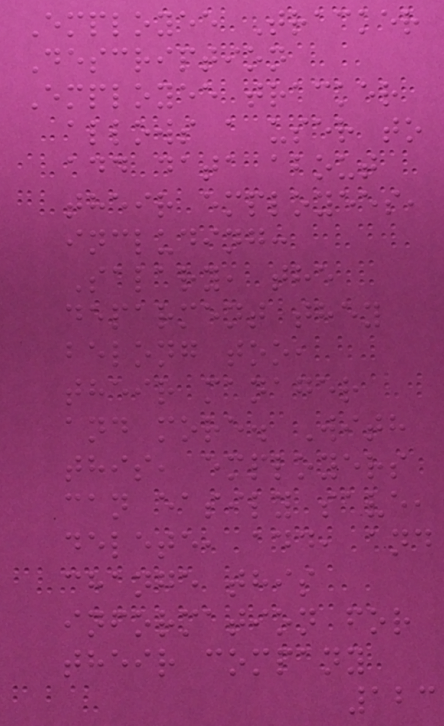Employee Tracker
Description
Employee tracker
allows a user to
add data about
their employees,
including:
Salary, the
deparment they
belong too,
their manager
and more. With
this, employers
can easily save,
delete, add, and
change this
information for
their company
123
